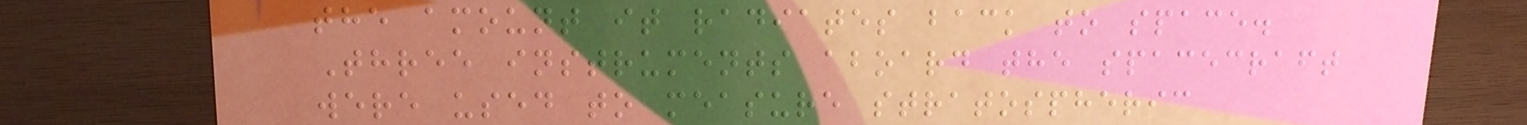the amount it radiates back to space.
Three instruments aboard the spacecraft
were used to measure stratospheric
